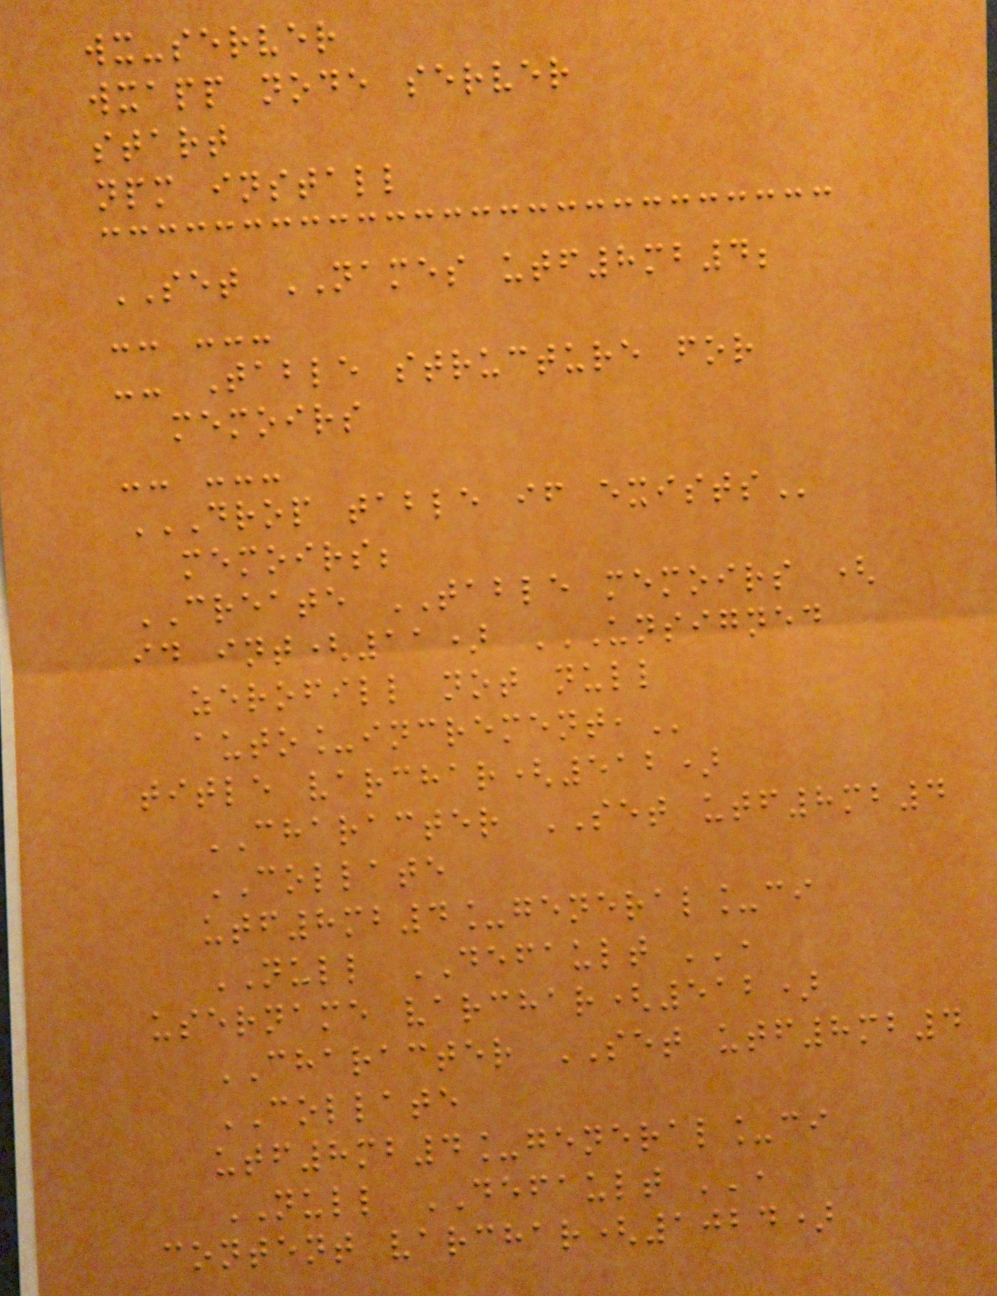wx-server
wxapp node server
start
npm install
SET NAMES utf8mb4;
-- ---
-- Table structure for
memoirs
-- ---
DROP TABLE IF EXISTS
memoirs;
CREATE TABLE memoirs (
id int(11) UNSIGNED
ZEROFILL NOT NULL
AUTO_INCREMENT,
title varchar(512)
CHARACTER SET utf8mb4
COLLATE
utf8mb4_general_ci
NULL DEFAULT '',
username varchar(512)
CHARACTER SET utf8mb4
COLLATE
utf8mb4_general_ci
NULL DEFAULT '',
content varchar(1024)
